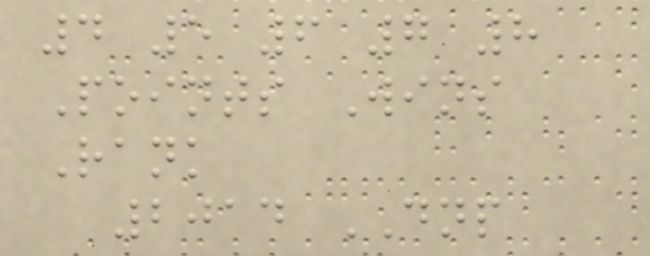4 5 6 7 8
Points Wins
Rank
2014 DNP
